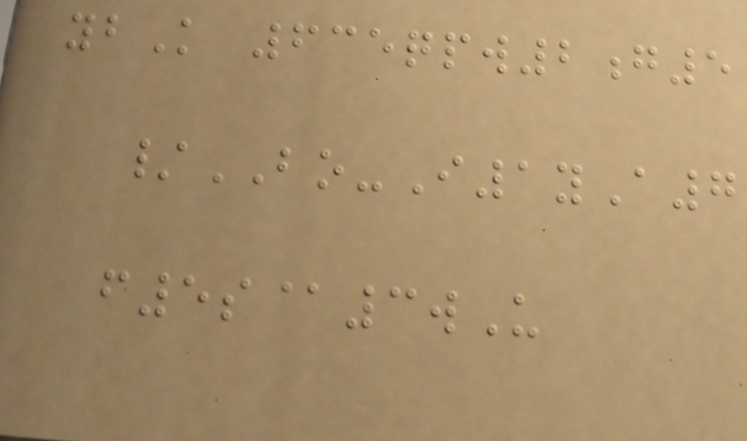ybK 635qpw2g5
/BO-I1yA7
f5s@3wU
